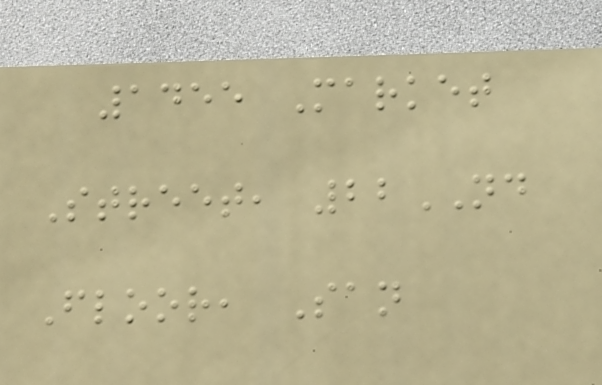1455 Market
Street, 22ND
Floor, San
